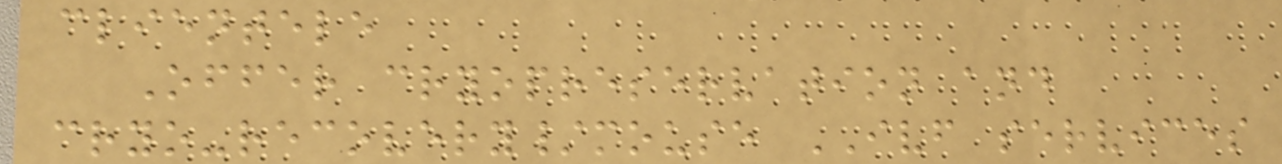clientele
Offer cryopreservation and
cryo-recovery/mouse IVF services
